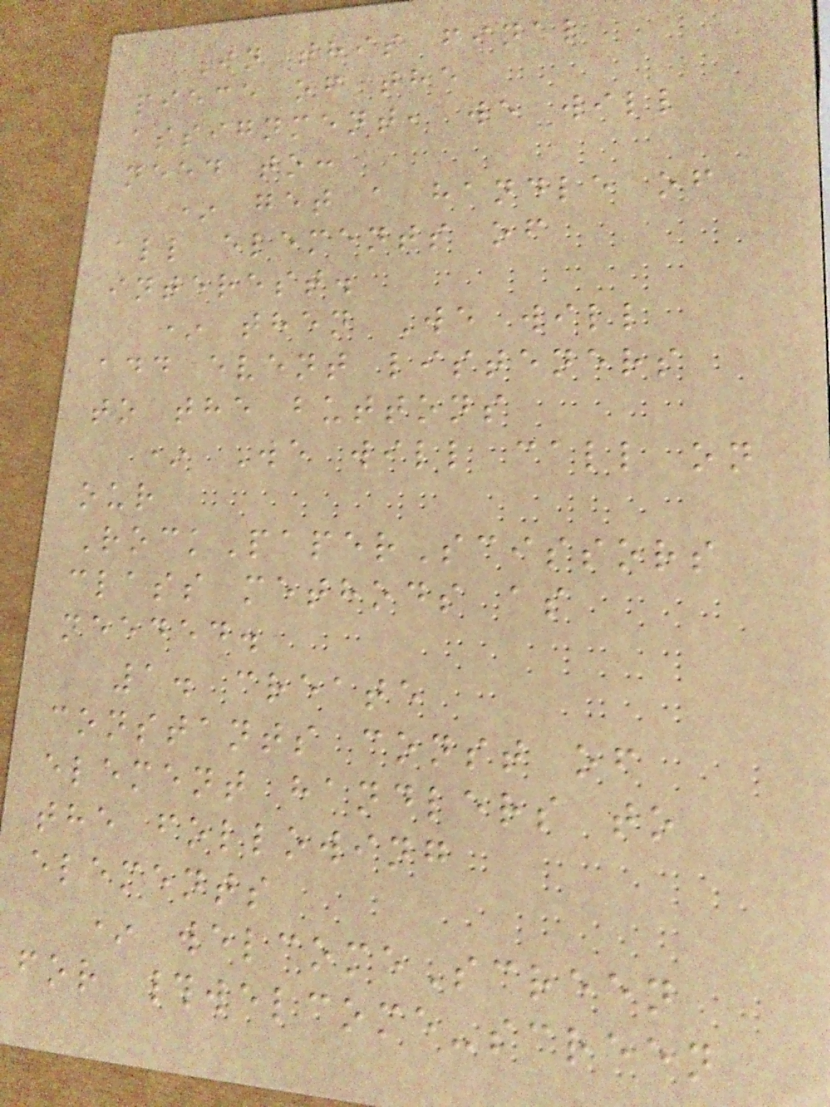In this final
piece of the
assignment, we will
need to:
* get a handle of
all elements of
interest.
* then We will
add event listeners
to the buttons
* We will call on
our
RockPaperScissors
class methods as
needed.
1. create
constants const of
element handlers to
the following
elements
* welcomeScreen
for #welcome-screen
